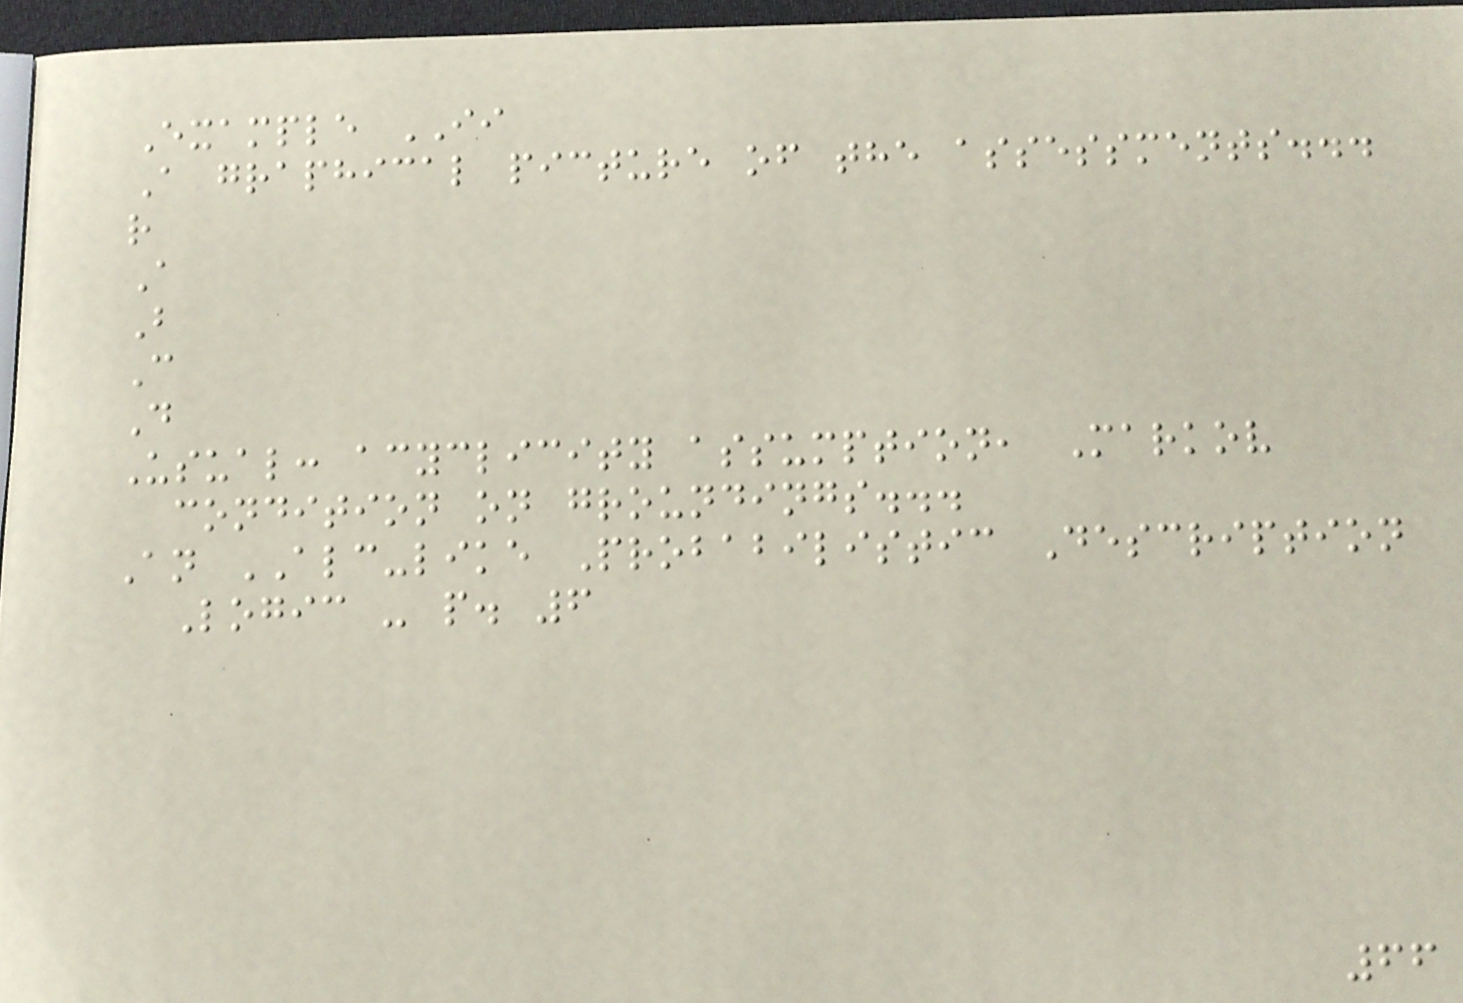Example II
A graphical picture of the assessments...
r
A
B
C
D
Usual: acyclicity assumption, Markov
condition on groundings...
An ALC-like Probabilistic Description
Logic - p. 6
66
